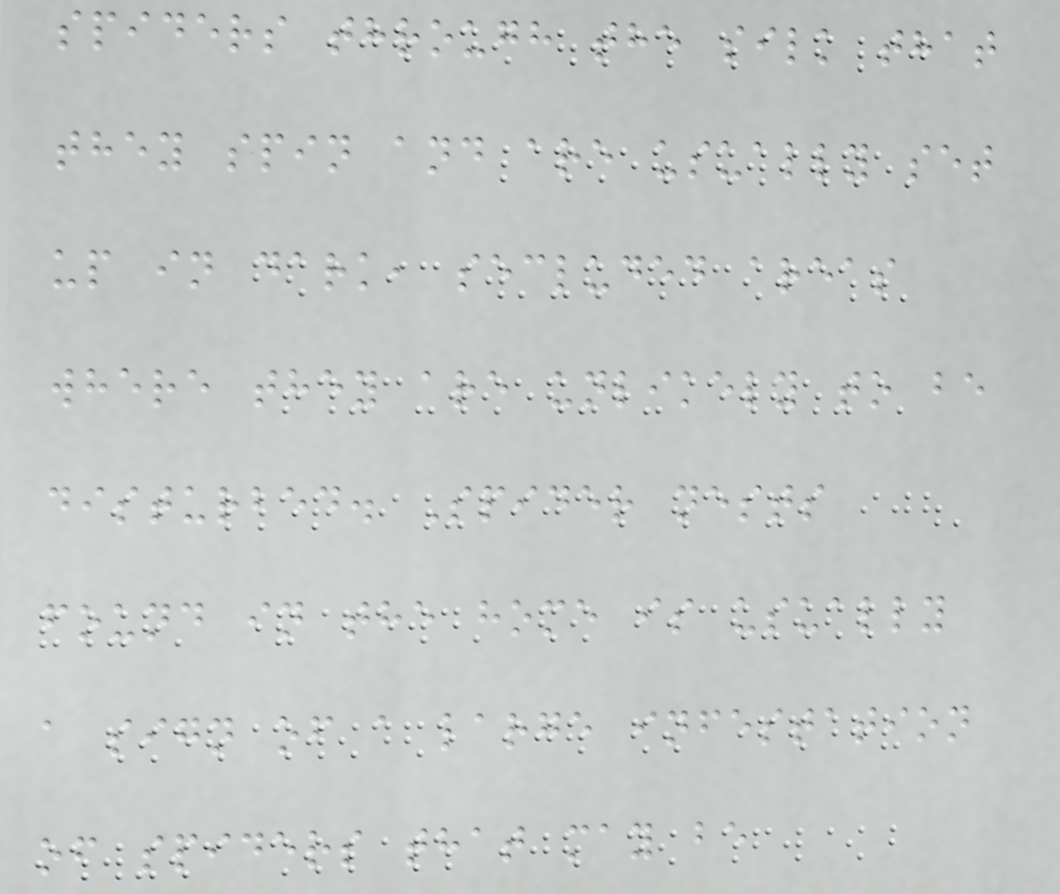spiders through the silk that
they spin and are usually set
up in dark, secluded areas
where they are unlikely to be
disturbed. Spider nests
found in the home is usually
a sign of a large infestation
of spiders that may be
